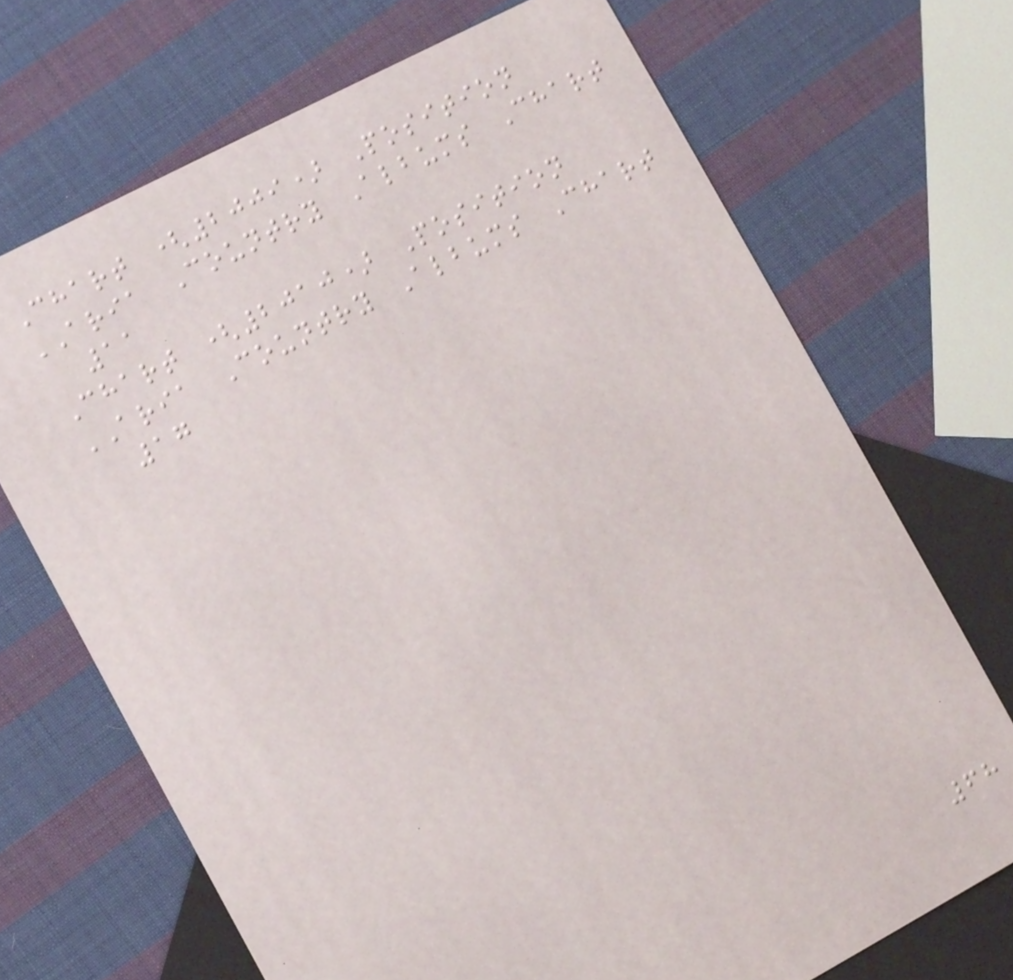Chart (2009) Position
ARIA Country Albums Chart
11
Chart (2010) Position
ARIA Country Albums Chart
17
68
